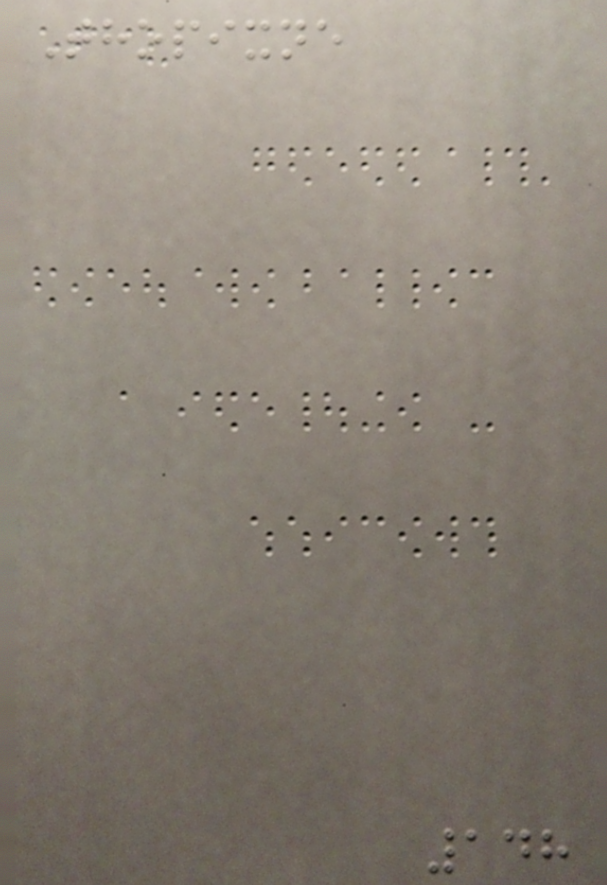Thopixne
148
